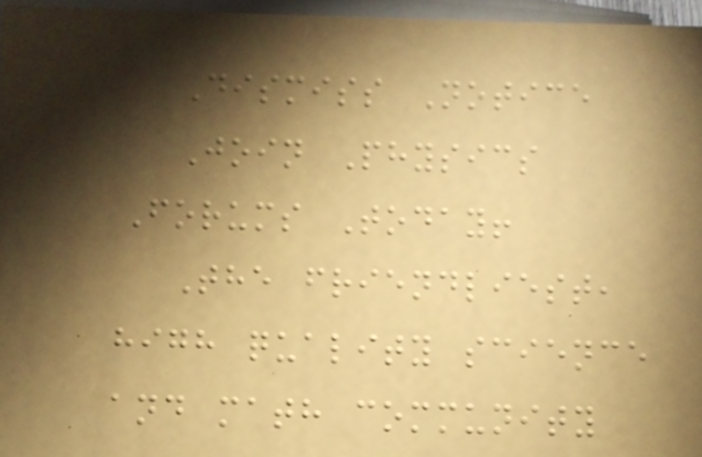Dismiss Notice
Join Physics
Forums Today!
The friendliest,
high quality science
and math community
